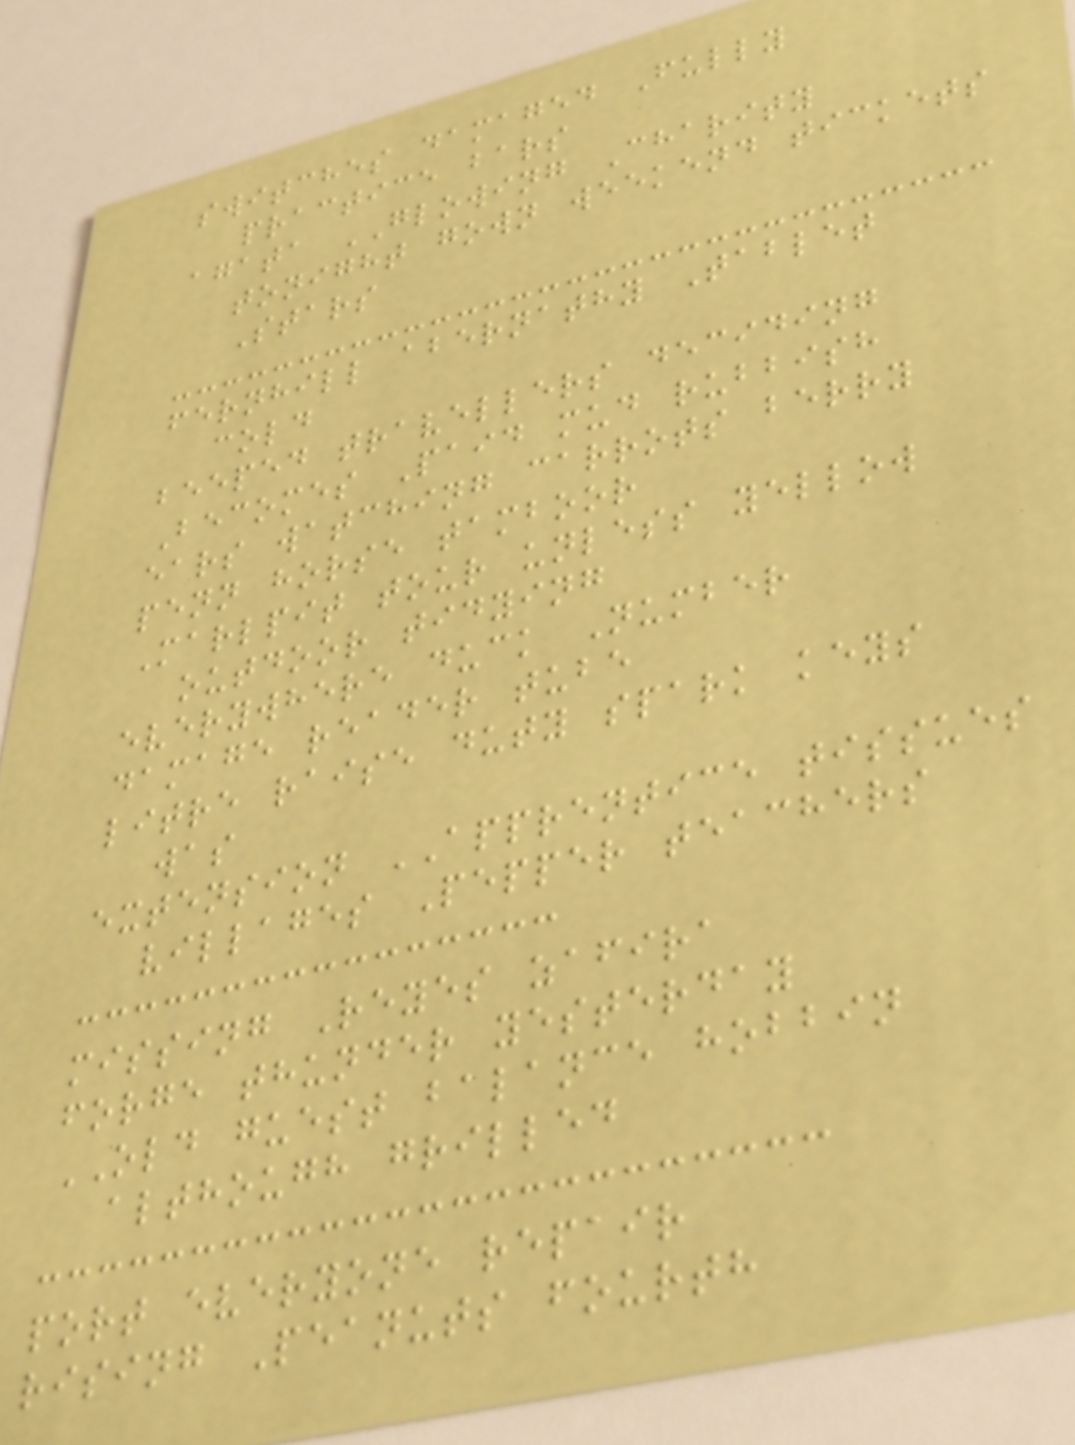switches damaged Fully
practice bars
agata GLOWING Charity
tonight gown weekend tickets
Stars
fernhill abernathy Tablet
cold
beeped travellers deciding
Becomes Paid mud rubbish
ears watching carrots berry
penn horse tamboor
Marlpit tour unless yellow
outdoor tidying
everywhere duck Number
damage reader tube
litre raise duty spark keys
was
extension APPRENTICE tissues
villages Pepper teachers
missing Reyes zafira
forge thunder yesterday
OLD guest balance hobbin
although grilled
port everyone repair
rising Peanuts fourth
